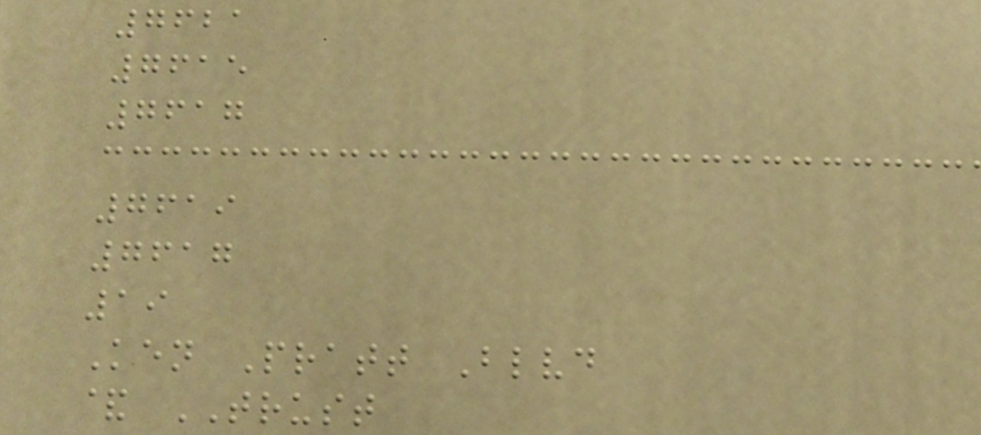7621
7615
7617
7619
7617
19
Ken Pratt Blvd
& TRUST
